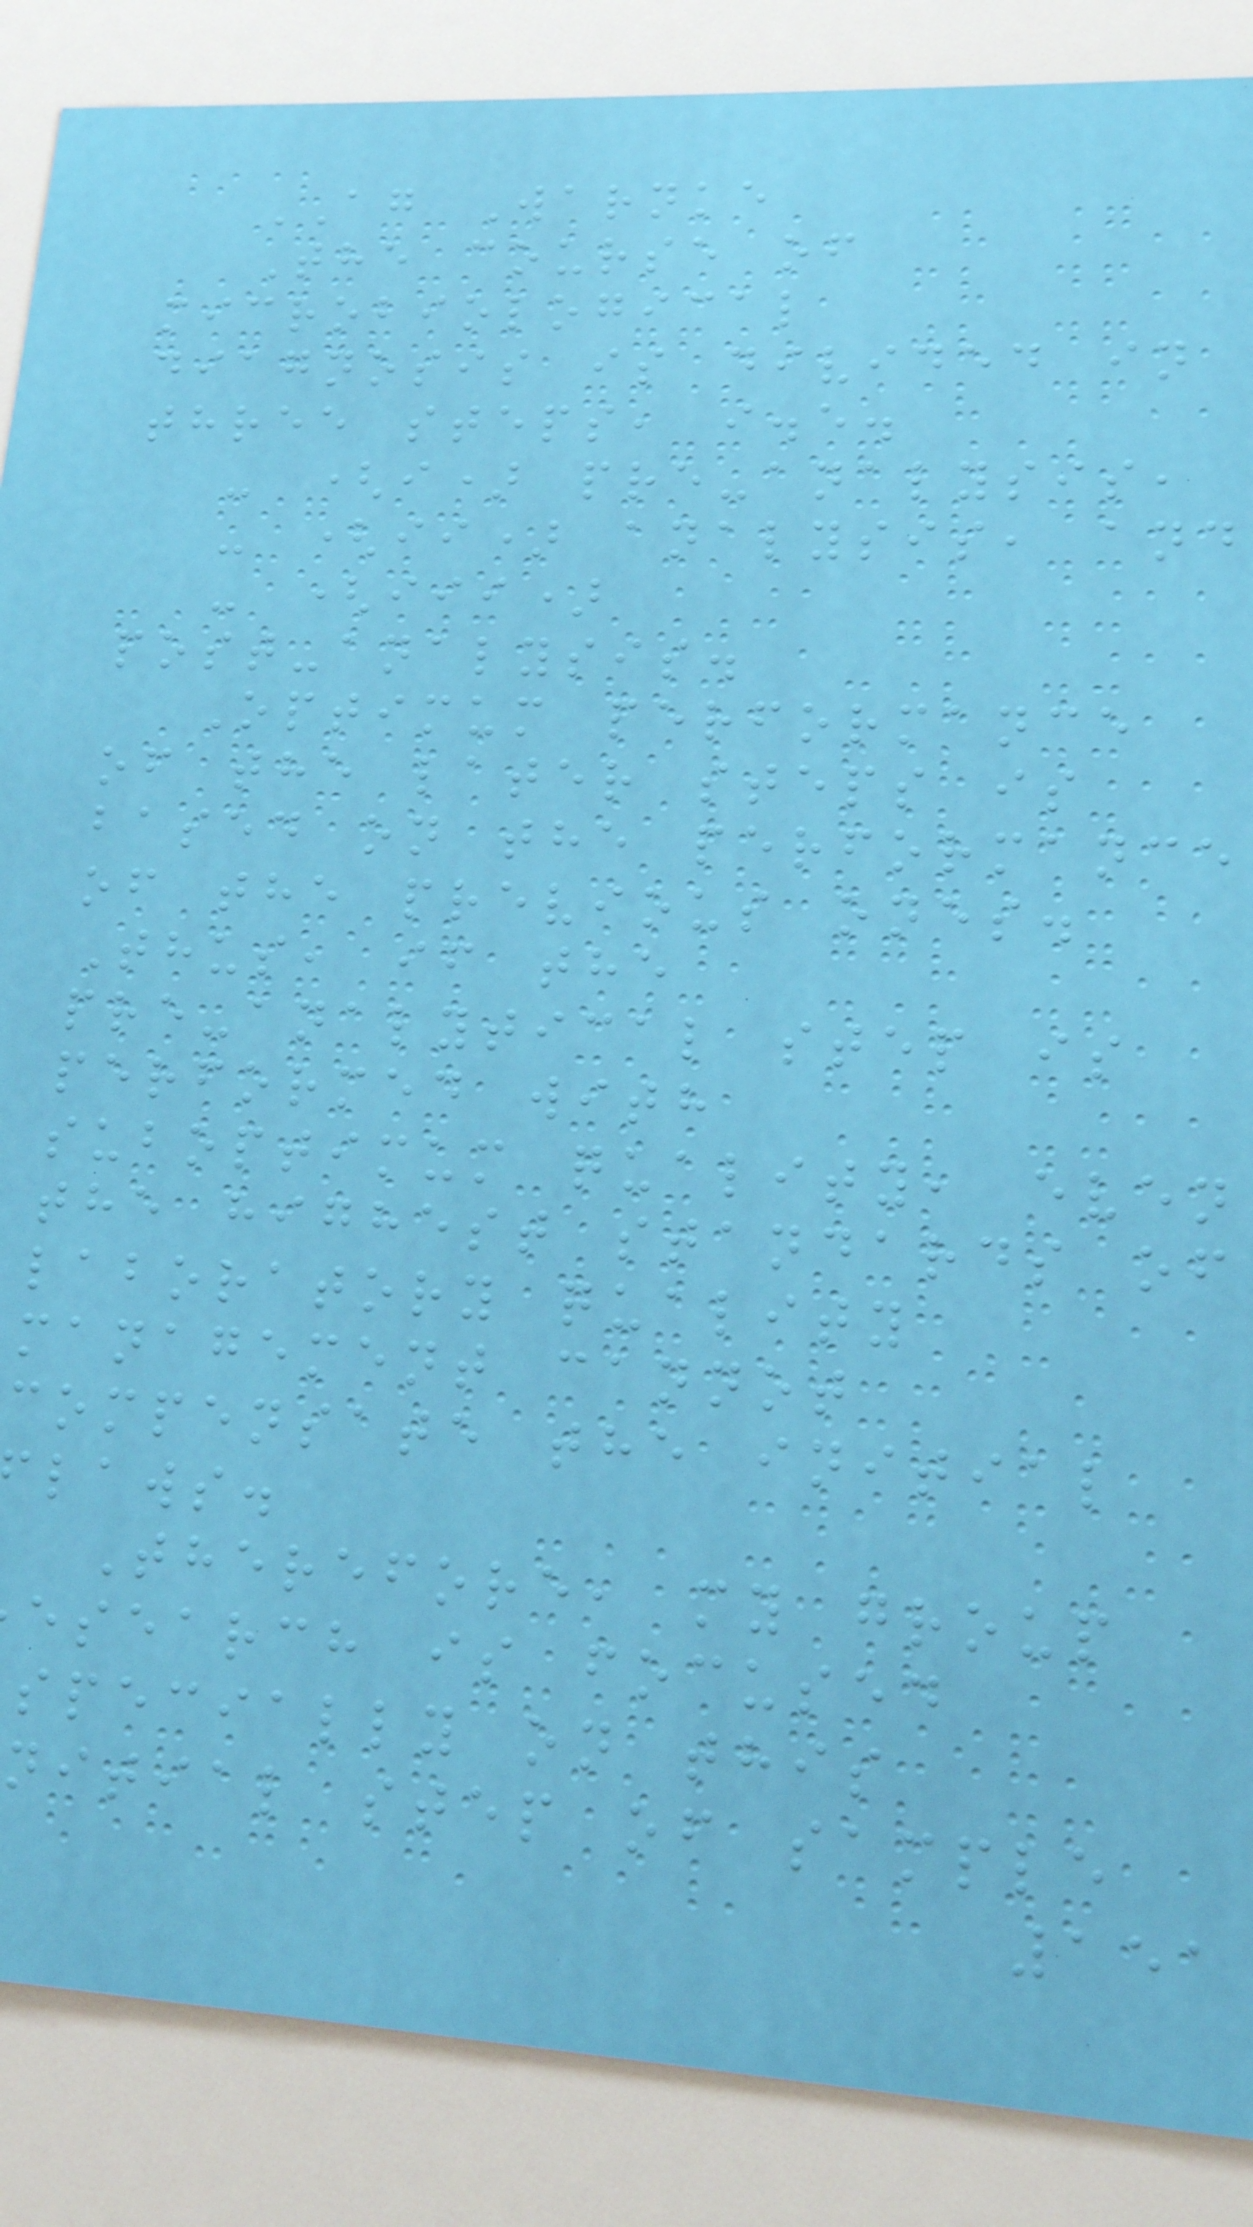AG Warnke
The course of
microbiological
diagnosis is divided in
three steps, i.e.
- (i) pre-analysis,
- (ii) analysis, and
- (iii)
post-analysis.
Optimum performance
of the later steps is
based on the performance
of the previous ones.
Thus, if the
pre-analytical step is
performed with
suboptimum quality, even
the highest standards of
laboratory quality
management cannot
compensate the initial
laws.
Therefore, my group
esearch is focused
specially on this
nitial step of sample
151
